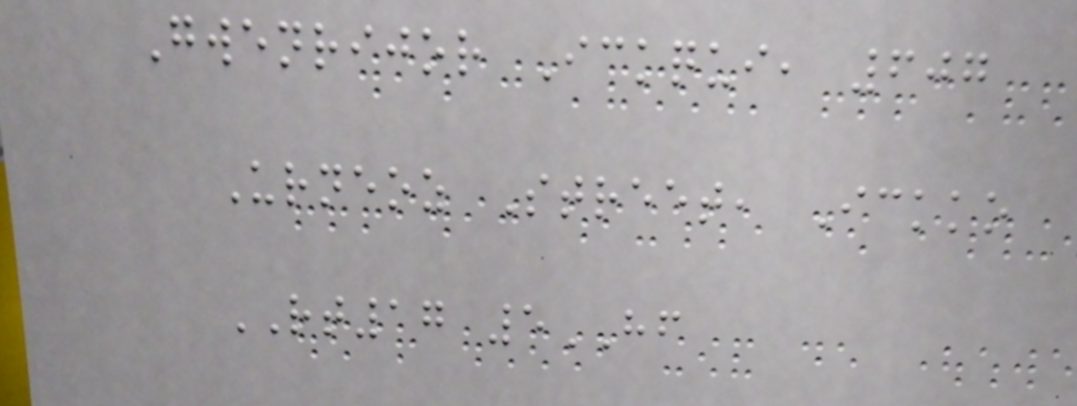Gwenrijor Ickqui, 607
Urneoz Street, Ickko
RT17 5HF
